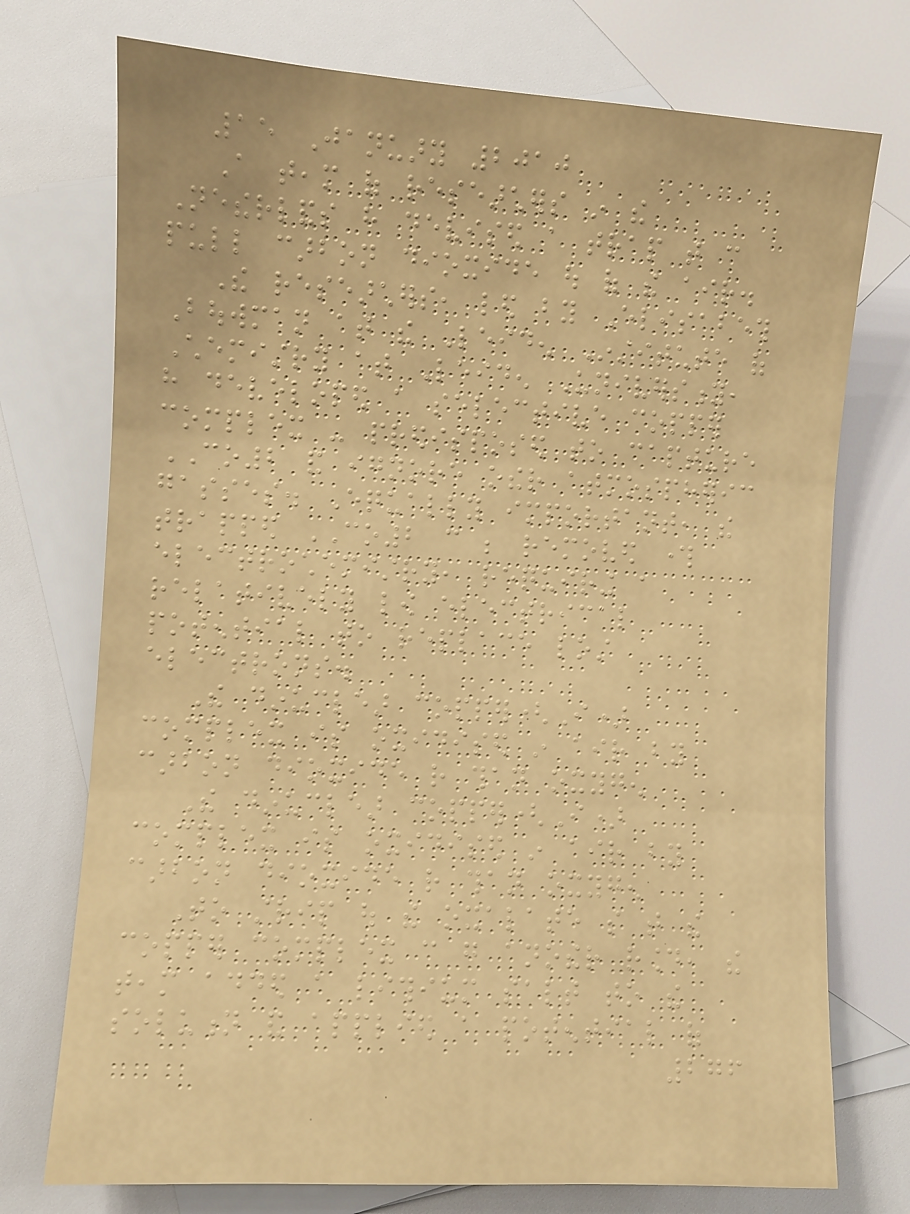15 January 2010
A team of researchers in the
Netherlands have devised a trap that can
pull carbon dioxide out of the air.
The researchers, led by Elisabeth
Bouwman at the Leiden Institute of
Chemistry at Leiden University,
have developed a selective copper
complex - predisposed to capture
CO2 and ignore other atmospheric
gasses. Equally important, the
trapped CO2 can be removed through
electrochemistry, requiring a
relatively low electrical
potential to replace lost
electrons.
The dinuclear copper(I)
complex is oxidised in air by
carbon dioxide rather than oxygen
The dinuclear copper(I)
complex is oxidised in air by
carbon dioxide rather than oxygen
To strip out the oxalate so that the
copper complex can go another round, the
team added a lithium salt to the
solution and applied a potential of
276
